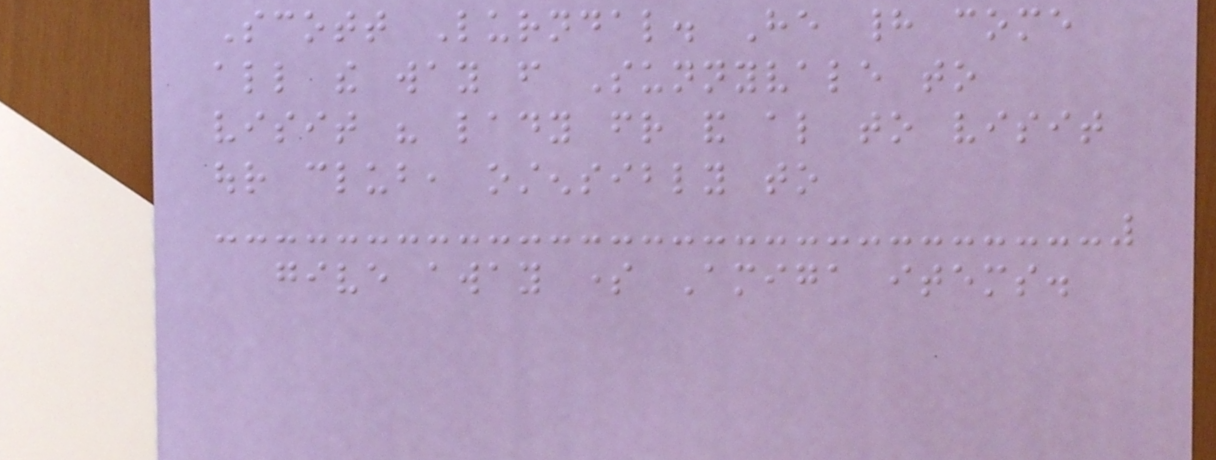Scott Lurndal. He had come
all the way from Sunnyvale to
visit his lady friend and also to visit
our club, ostensibly to
give away some Amiga items.
